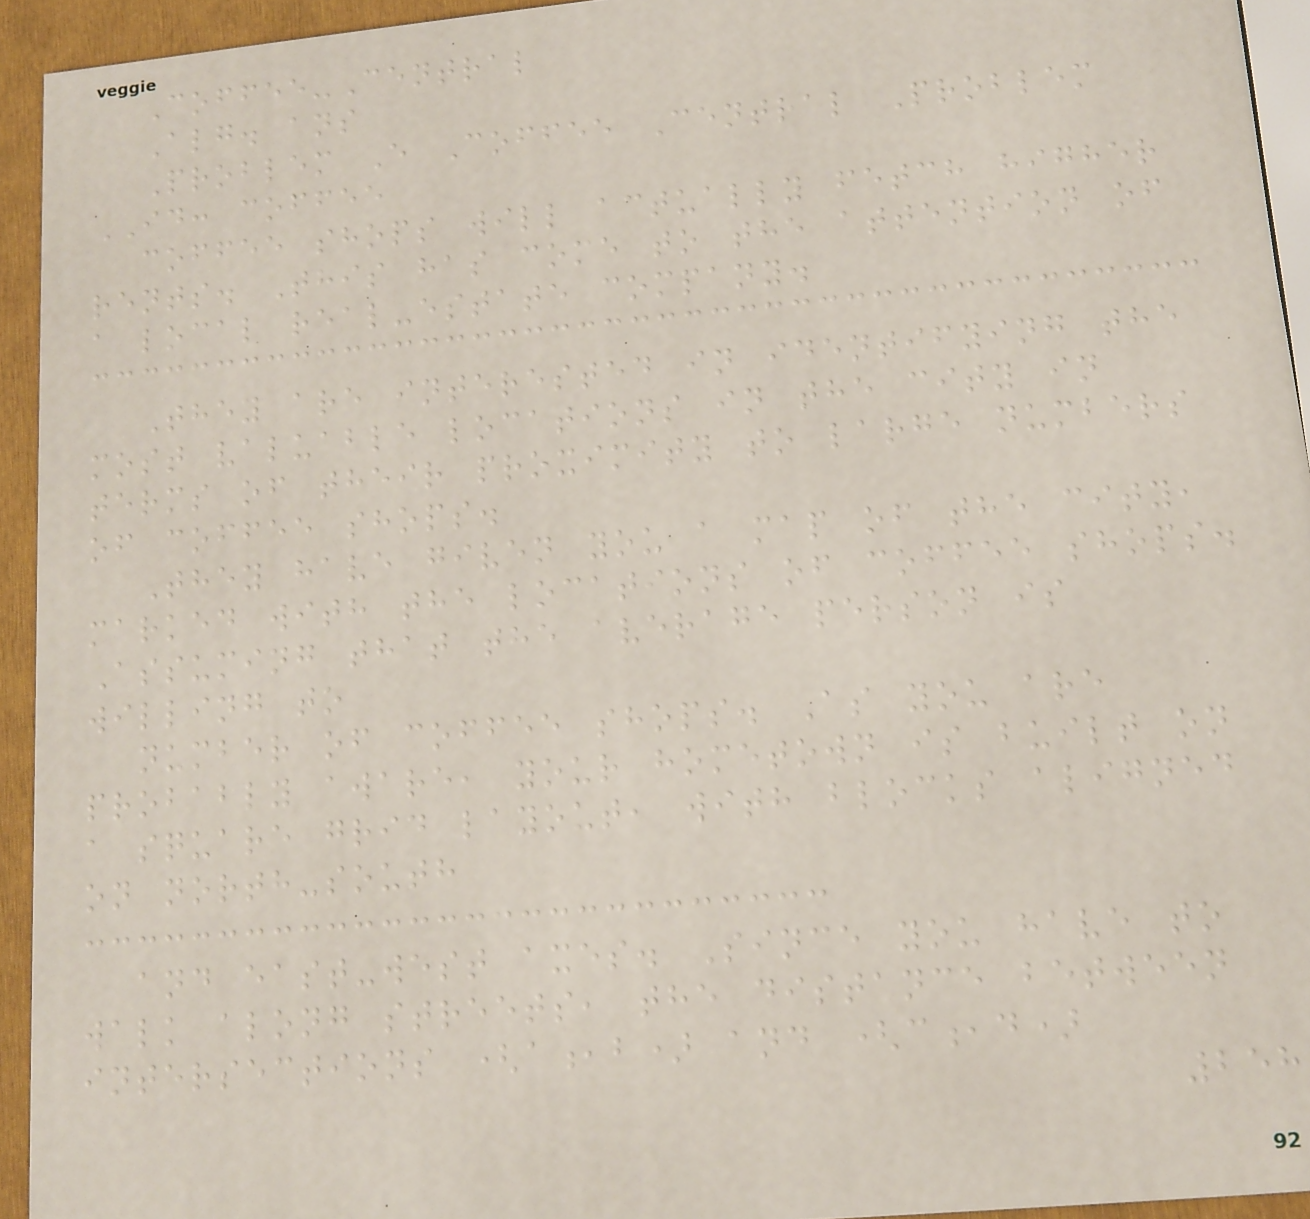Coffee-Central
Alg. ans
Problem E Coffee Central Problem
ID: coffee
coffee shops will actually fetch higher
rents. This has come to the attention of
a local real-estate company.
They are interested in identifying the
most valuable locations in the city in
terms of their proximity to large numbers
of coffee shops.
They have given you a map of the city,
marked with the locations of coffee shops.
Assuming that the average person is
willing to
number of coffee shops. As you are
probably aware, your hometown is built on
a square grid layout, with blocks aligned
on north-south
and east-west axes. Since you have to
walk along streets, the distance between
intersections (a,b) and (c,d)
258
